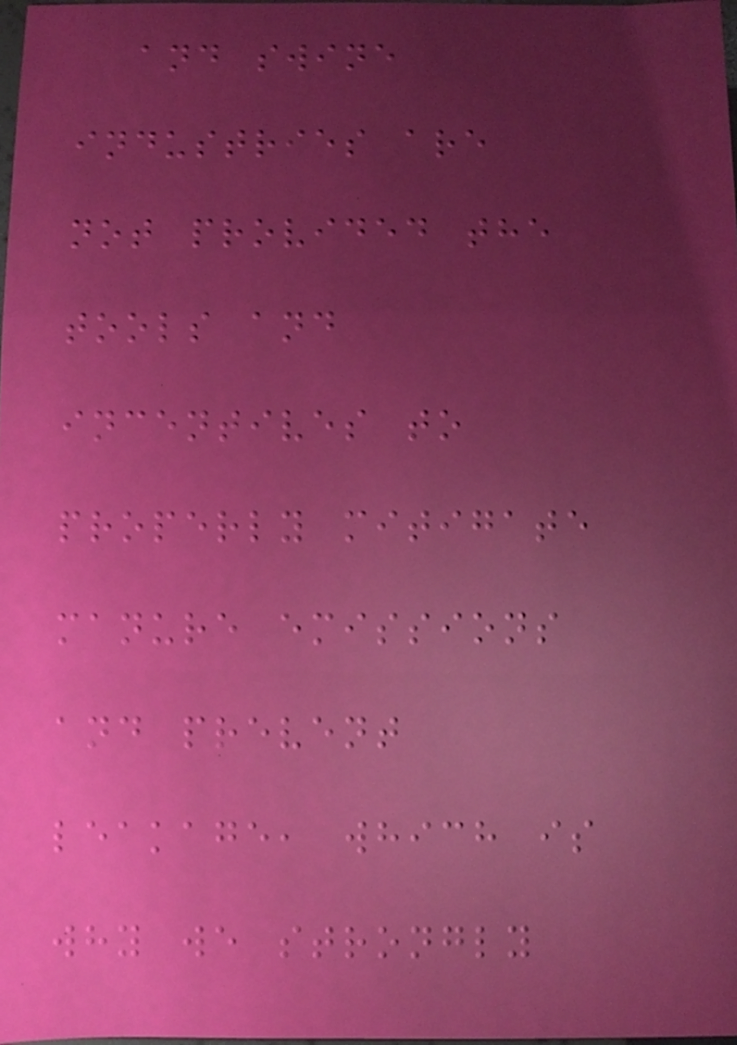and swine
industries are
not provided the
tools and
incentives to
properly mitigate
manure emissions
and prevent
leakage, which is
why we strongly
